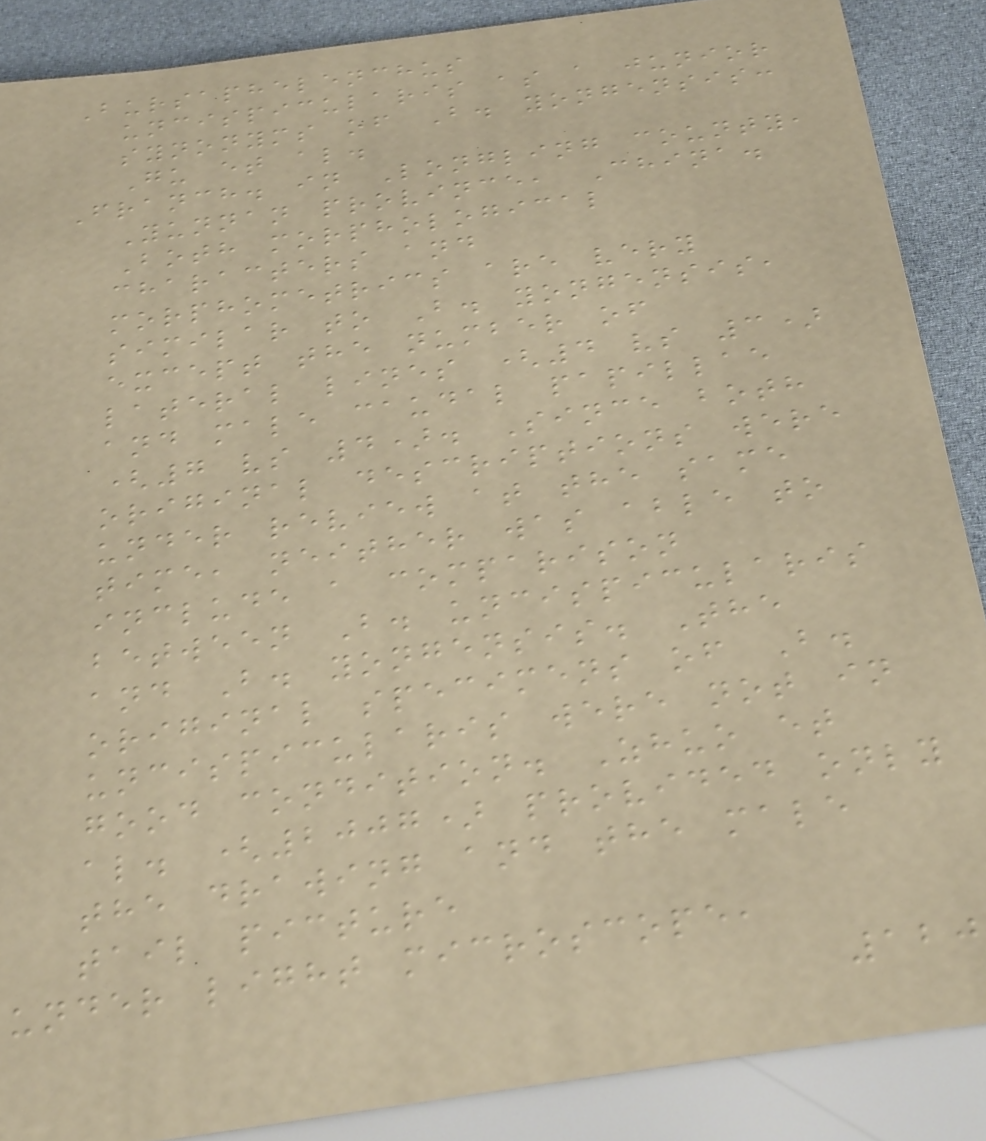Bursaphelenchus
uncispicularis as a junior
synonyms of B. yongensis:
Gu et al.
Franch. in Longling county,
Yunnan province, China.
Both morphological
characters and
morphometrics are very
similar to B. yongensis,
except the number of
lateral lines (4 vs 3)
and male caudal papillae
(7 vs 4). Since both
original descriptions were
under review at the same
time, neither was able to
include a comparison
between B. uncispicularis
and B. yongensis. The
original specimens of B.
uncispicularis were not in
good condition. Zhuo et
al. (2007) provided only
the drawing and the male
tail picture
under light microscope,
120
